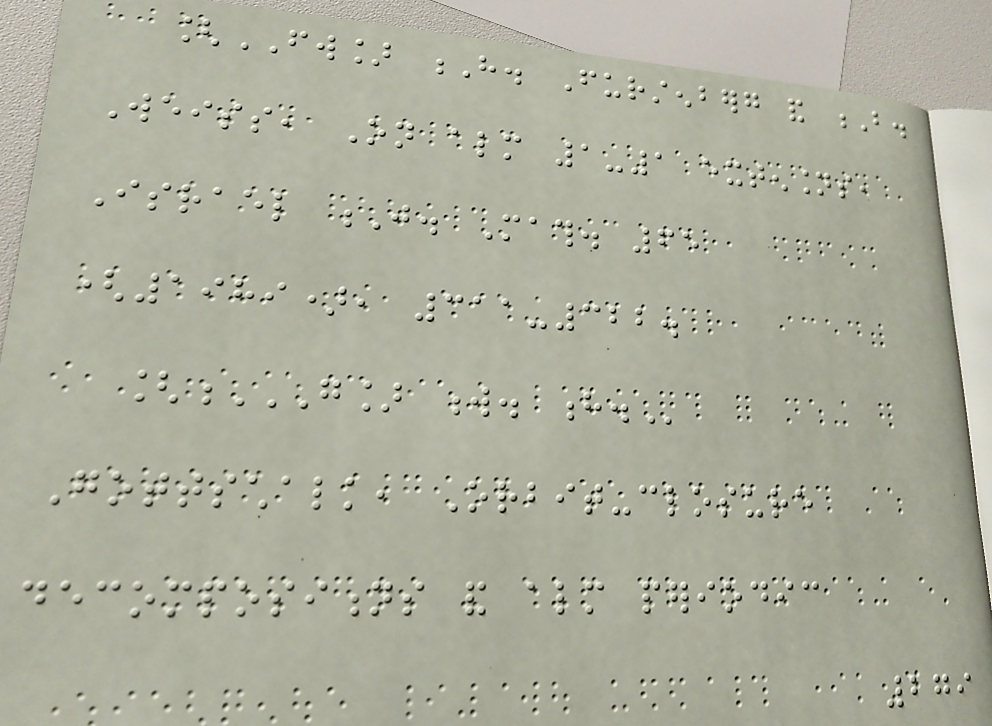[FW] H. Furstenberg and B.
Weiss, On almost 1-1 extensions,
Israel J. Math. 65
(1989), 311-322.
[G] W. H.
Gottschalk, Orbit-closure
decompositions and almost periodic
279
